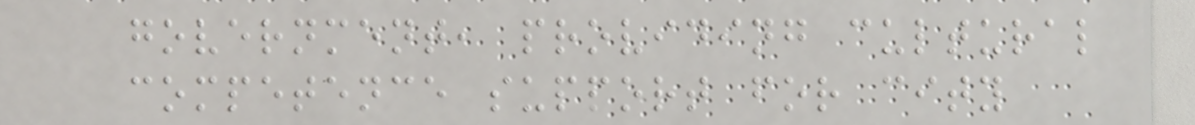government, providing cultural
competence support for city
